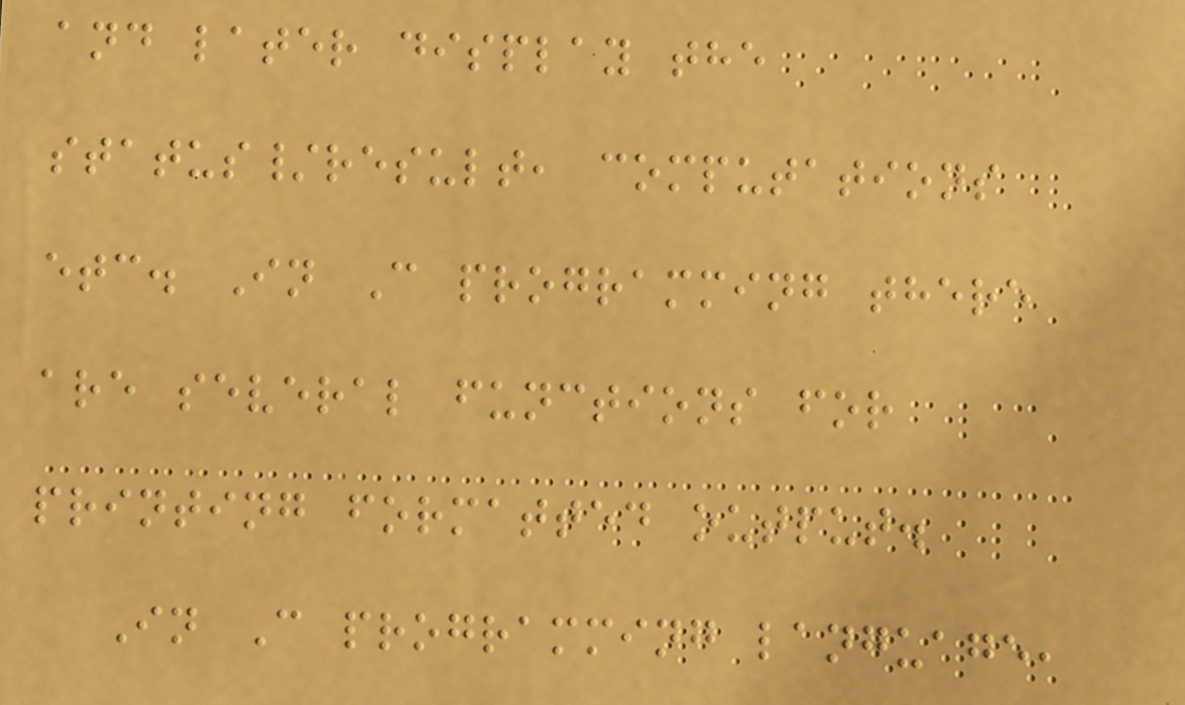and later display the
status/result, computations
etc. In C programming there
are several functions for
printing formatted output.
In C programming language,
